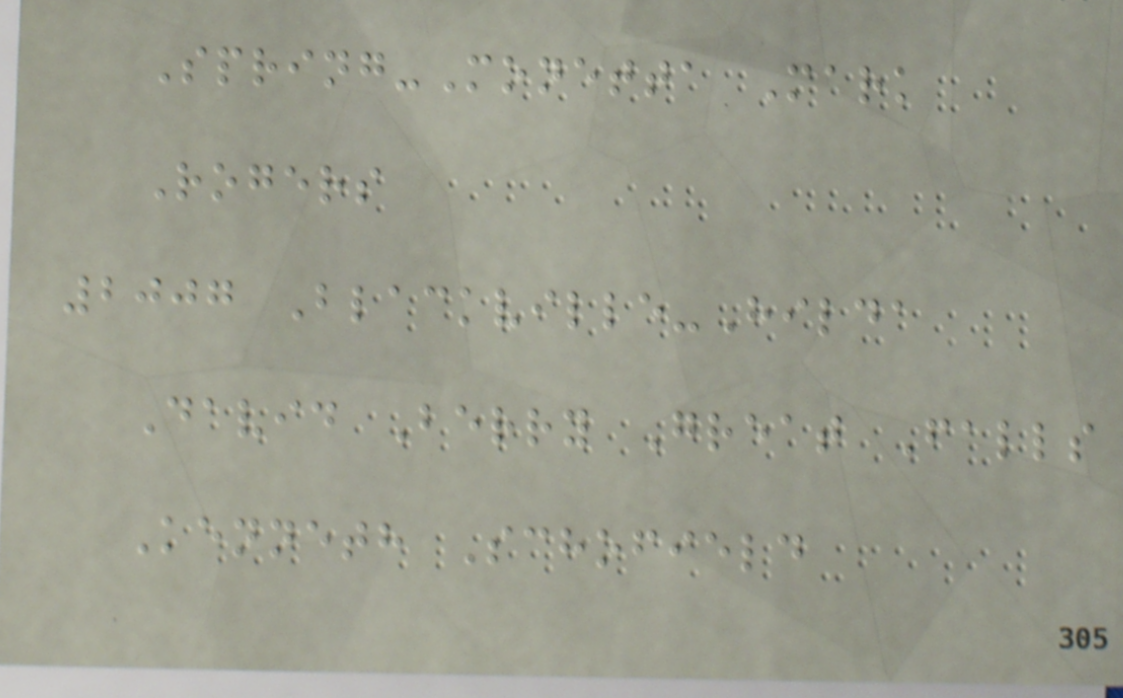Spring-Monetta Mark
Rogers
2007 Blackville-Hilda
David Berry Great Falls
Kenneth Schofield
